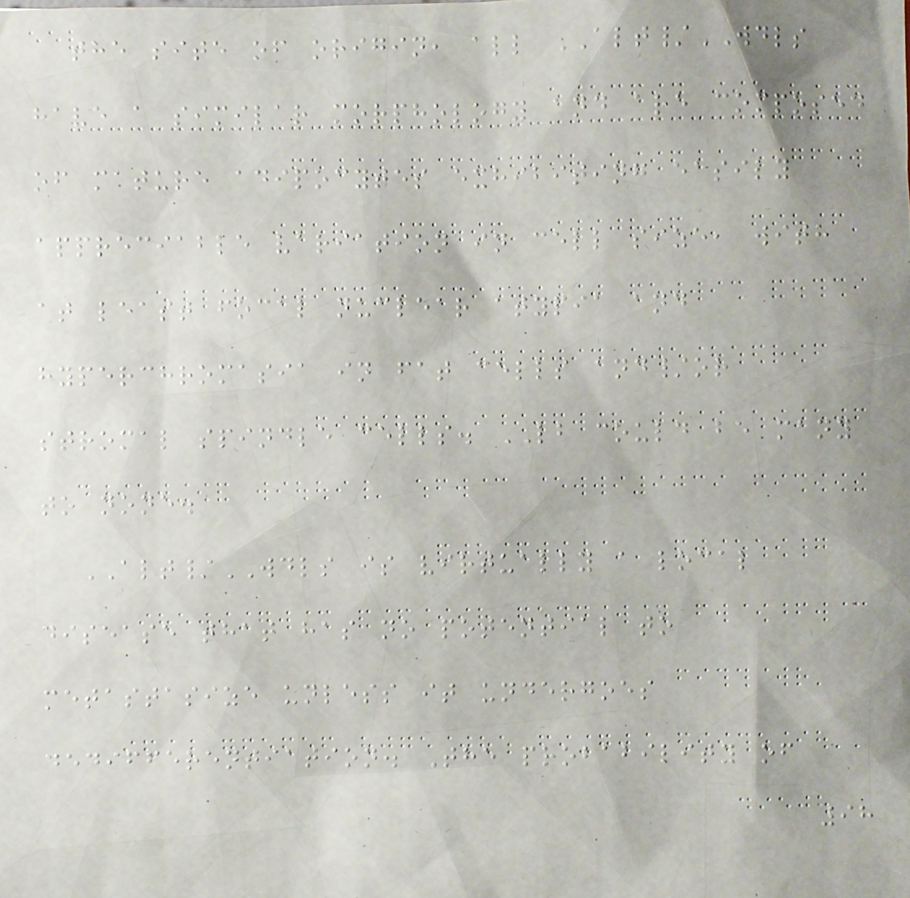the site of origin, all ALT/WDLS
have a similar morphology and are composed
of mature adipocytes exhibiting easily
appreciable variation in cell size, with
at least focal nuclear atypia and
hyperchromasia in fat cells and/or
stromal spindle cells. LB could be many
to none.
ALT/WDLS is virtually a local
disease that has no potential to
metastasize unless it undergoes
dedifferentiation. The probability of
98
